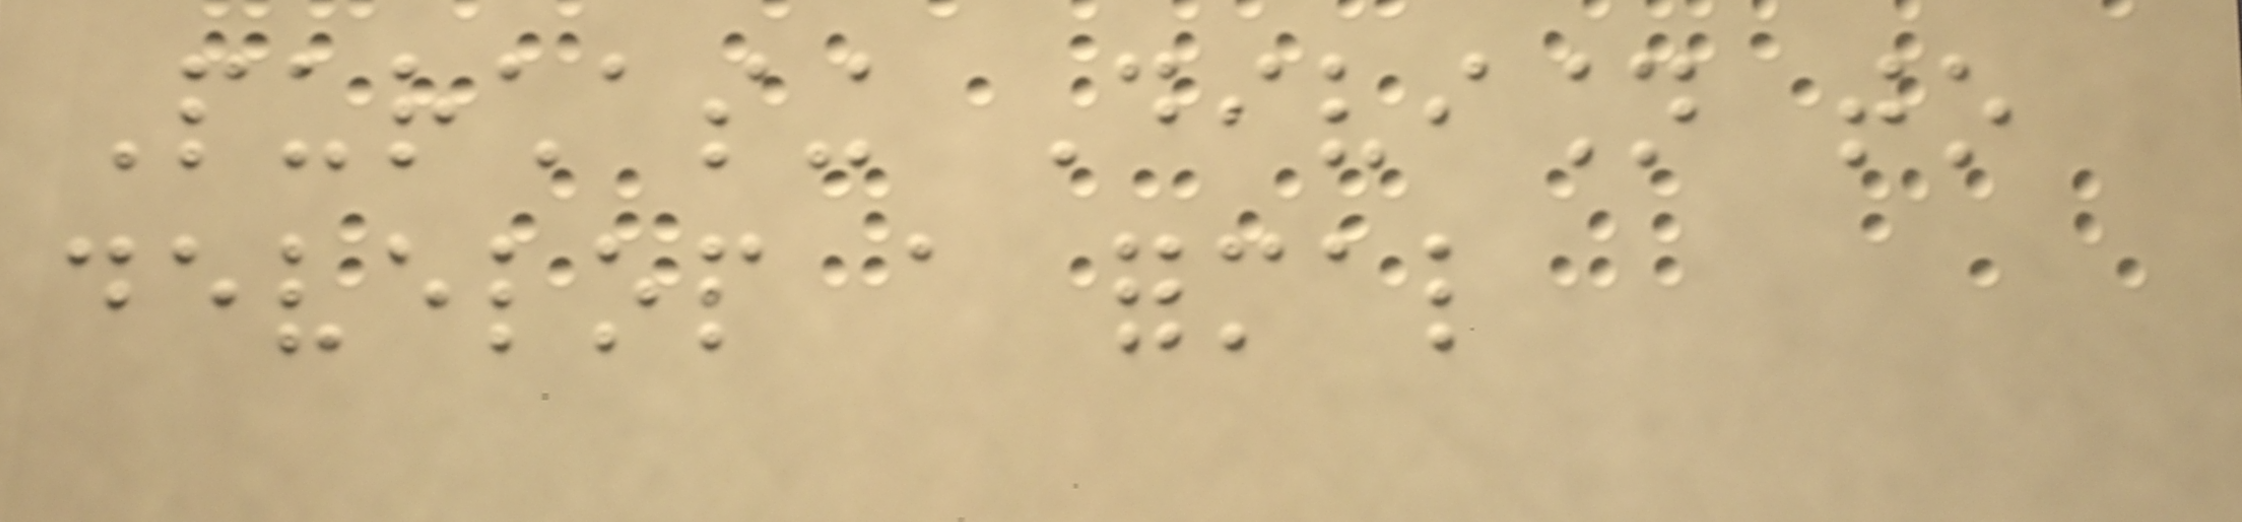Purchasing Division to
develop a formal
